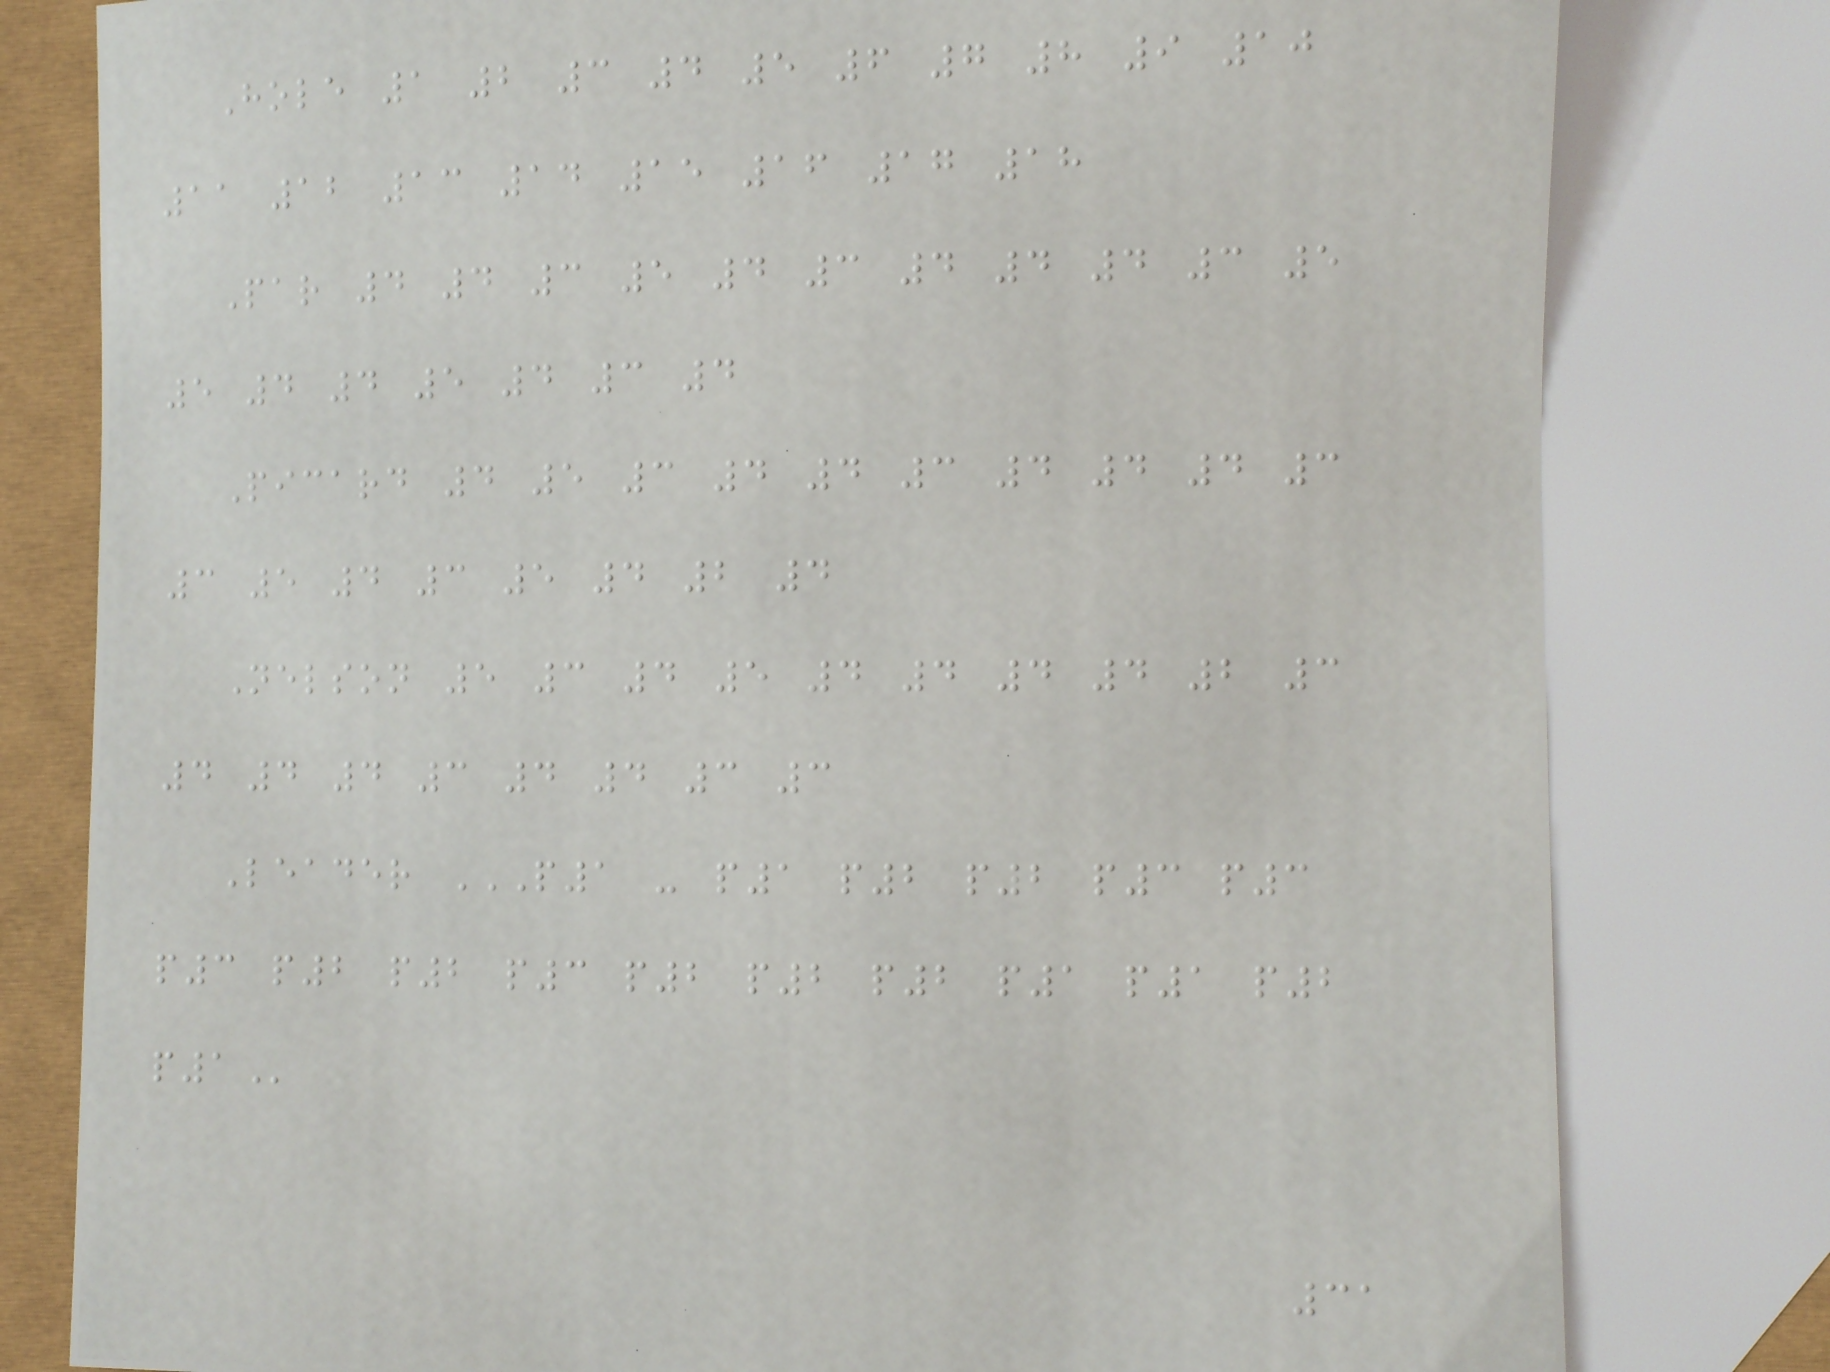Hole 1 2 3 4 5 6 7 8 9 10
11 12 13 14 15 16 17 18
Par 4 4 3 5 4 3 4 4 4 3 5
5 4 4 5 4 3 4
Picard 4 5 3 4 4 3 4 4 4 3
3 5 4 3 5 4 2 4
Nelson 5 3 4 5 4 4 4 4 2 3
4 4 4 3 4 4 3 3
Leader P1 - P1 P2 P2 P3 P3
P3 P2 P2 P3 P2 P2 P2 P1 P1 P2
P1
31
